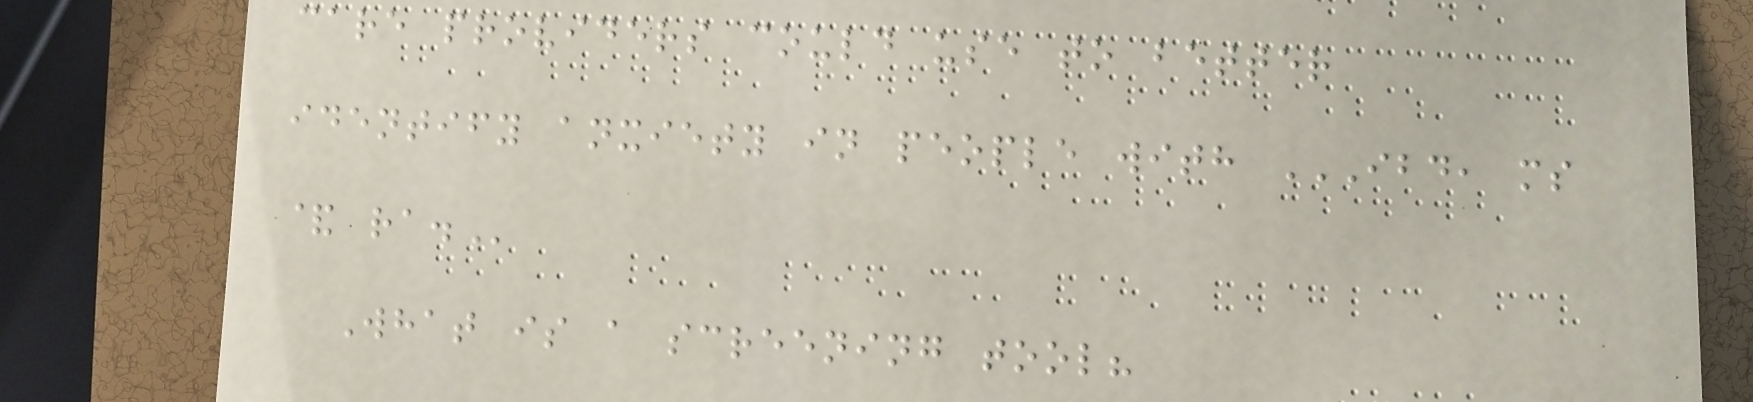care providers could use to better
identify anxiety in people with IBD, MS
& RA.
What is a screening tool?
